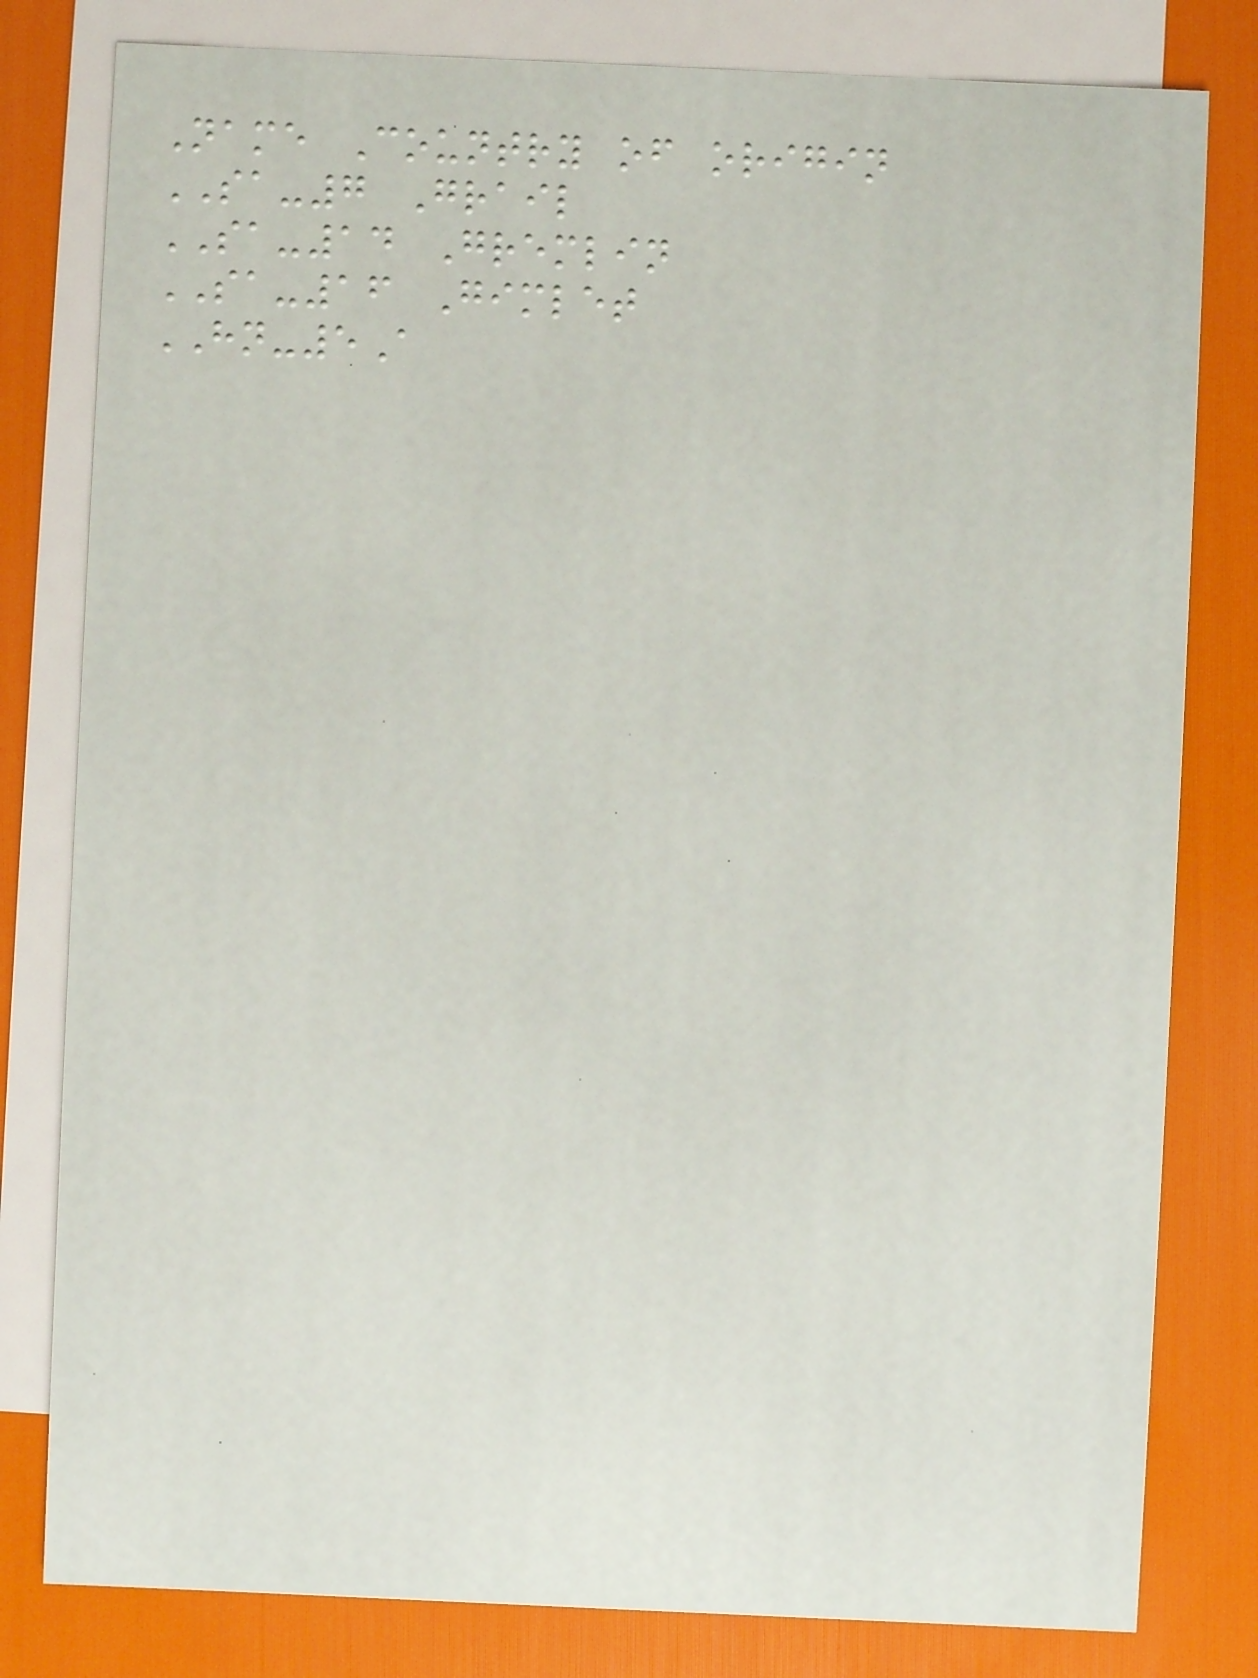Name Country of origin
SA-7 Grail
SA-14 Gremlin
SA-16 Gimlet
HN-5A
